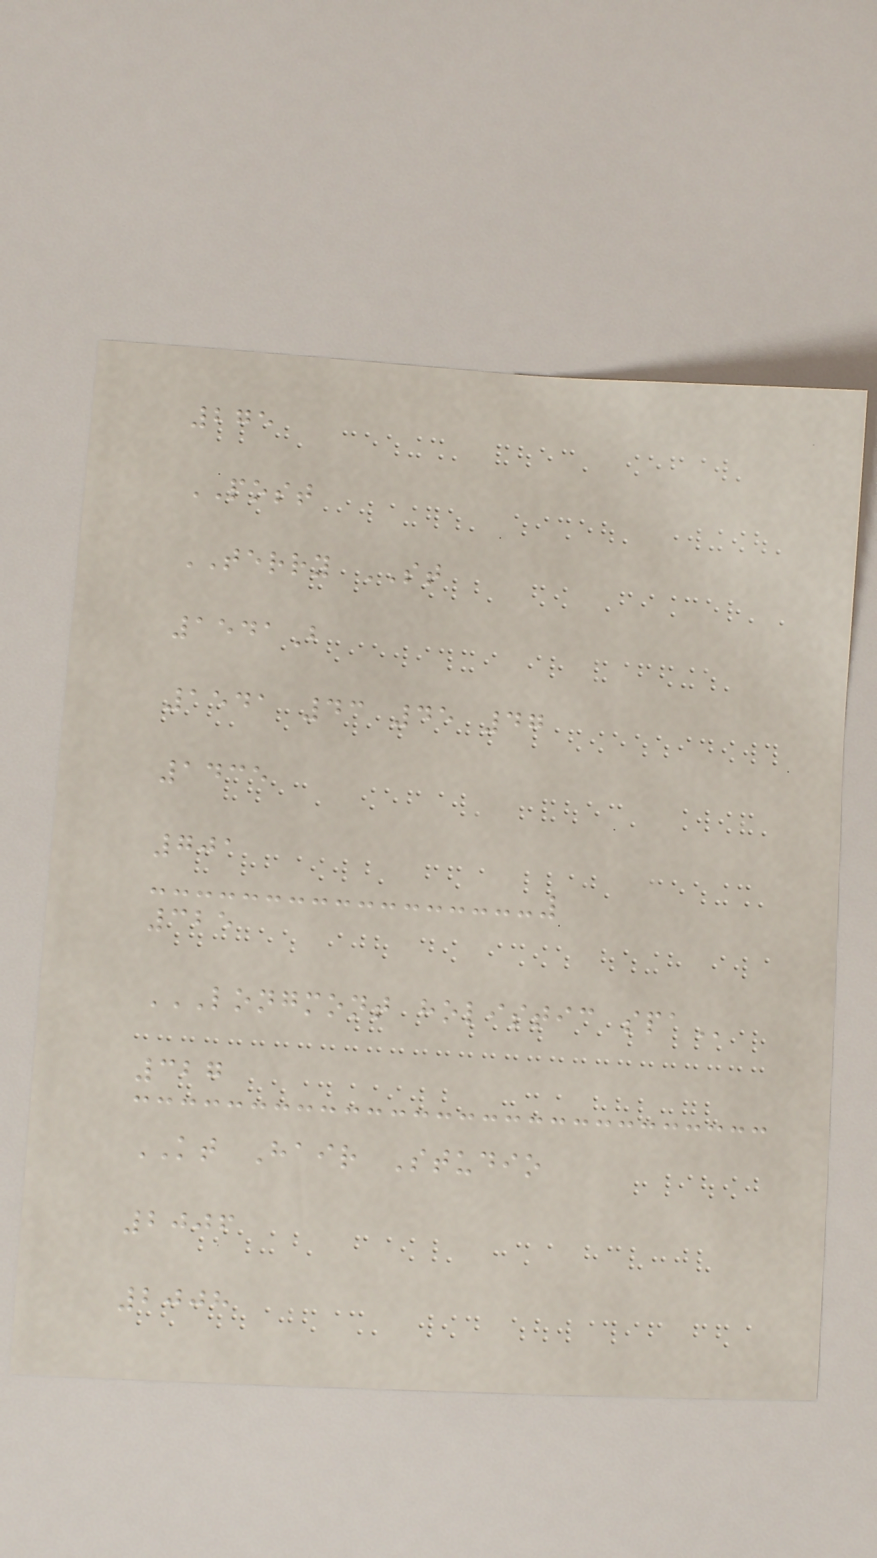275
POST
TERRY ST
1541B
1541 43 45 47
1435
701
325
LONGMONT HOLISTIC SPA
327
KT Hair Studio
2006
2008
